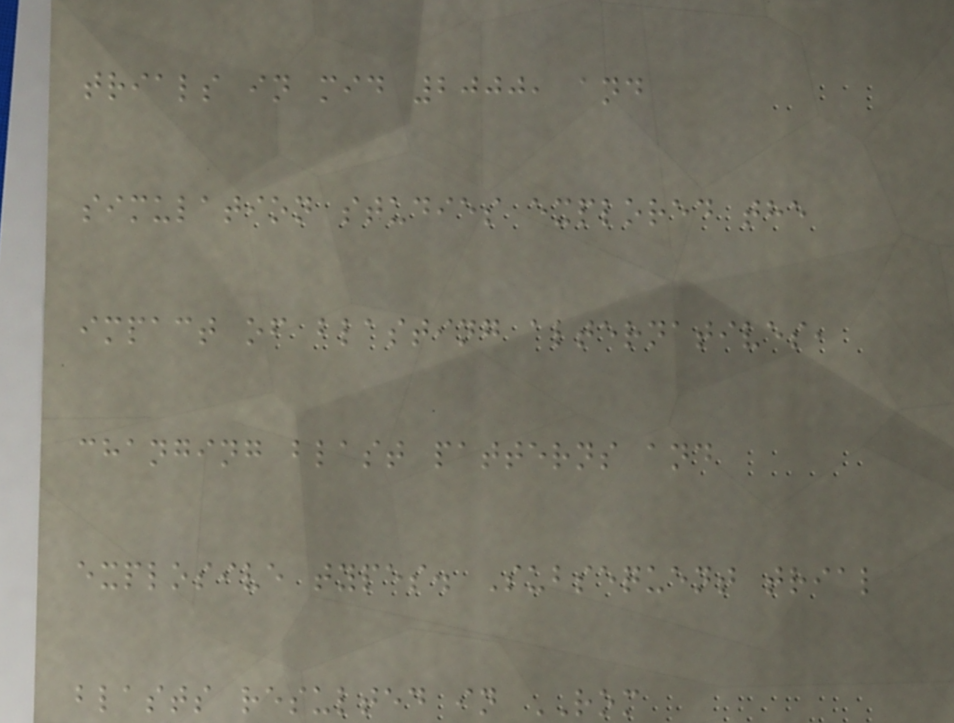trials in mid 2000, and
simulation studies explored the
impact of blasting alternatives,
changing blast patterns and
explosive types. Subsequent trial
blasts resulted in ROM
